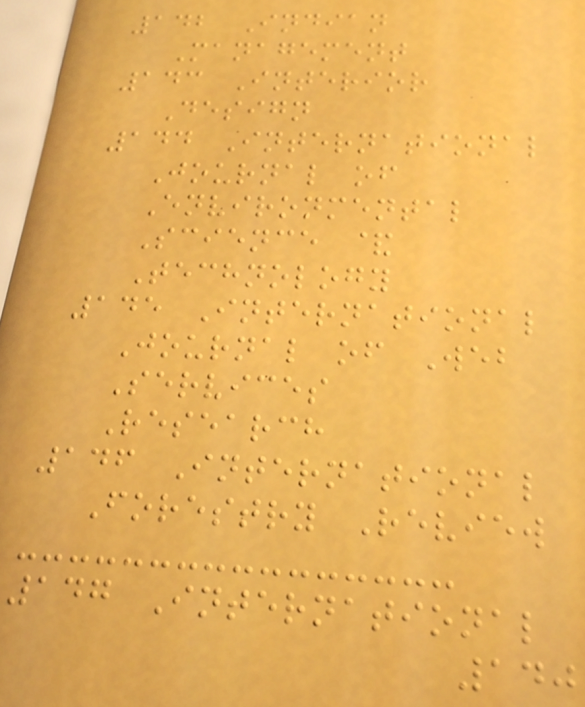142 Indian
Management
143 Interior
Design
144 International
Journal of
Environmental
Science &
Technology
145 International
Journal of Web
Services
Research
146 International
Forestry Review
147 International
140
